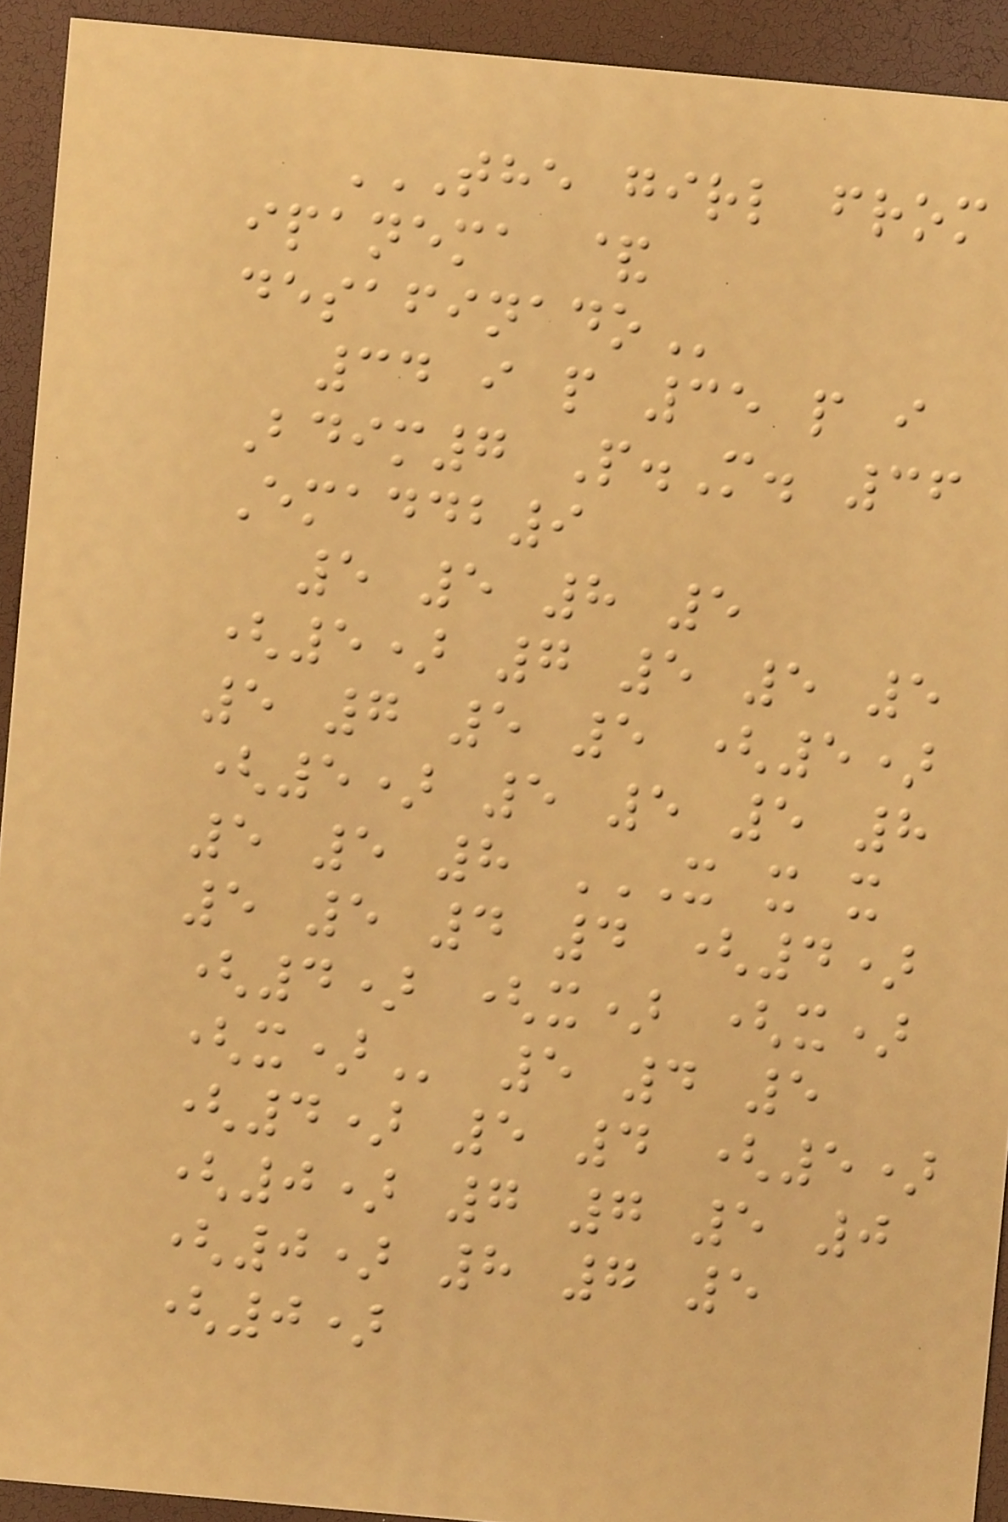THE GIRL FROM
IPANEMA &
DESAFINADO
34 i p 35 p i
Bdim7 P.M. 36
Emaddb9
5 5 8 5
(5) 7 5 5 5
5 7 5 5 (5)
(5) 5 5 5 8
5 5 8 X X X
5 5 4 4 (4)
(4) (X) (X)
(X) 5 4 5
(4) 5 4 (5)
(0) 7 7 5 0
(0) 8 7 5
(0)
